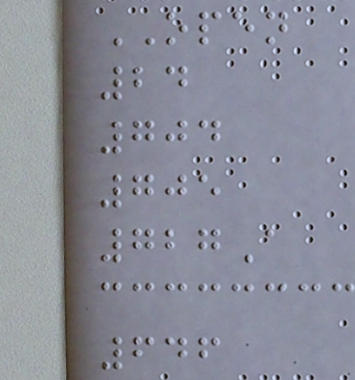OPEN
24
704
705
727A
646
